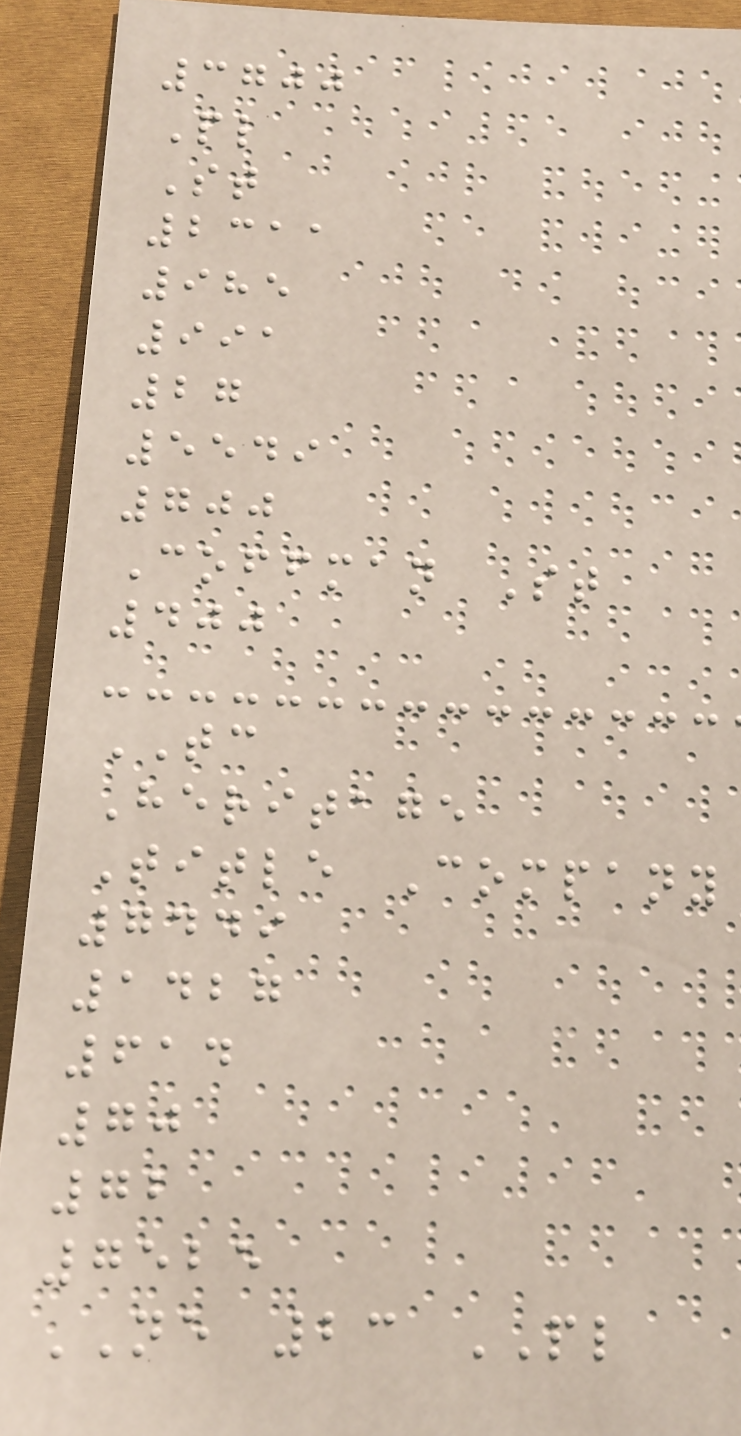3700
Pl
St
2311
985
991
27
5549
700
Coffman St
400
TC
Heritage
Title Company
7449
1427
614
70
72
7525
NE 23 PL
